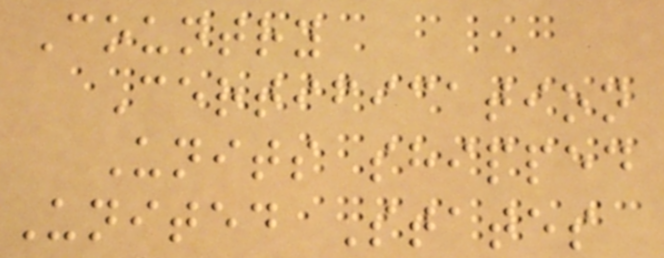Country
Certification
Units shipped
United States
